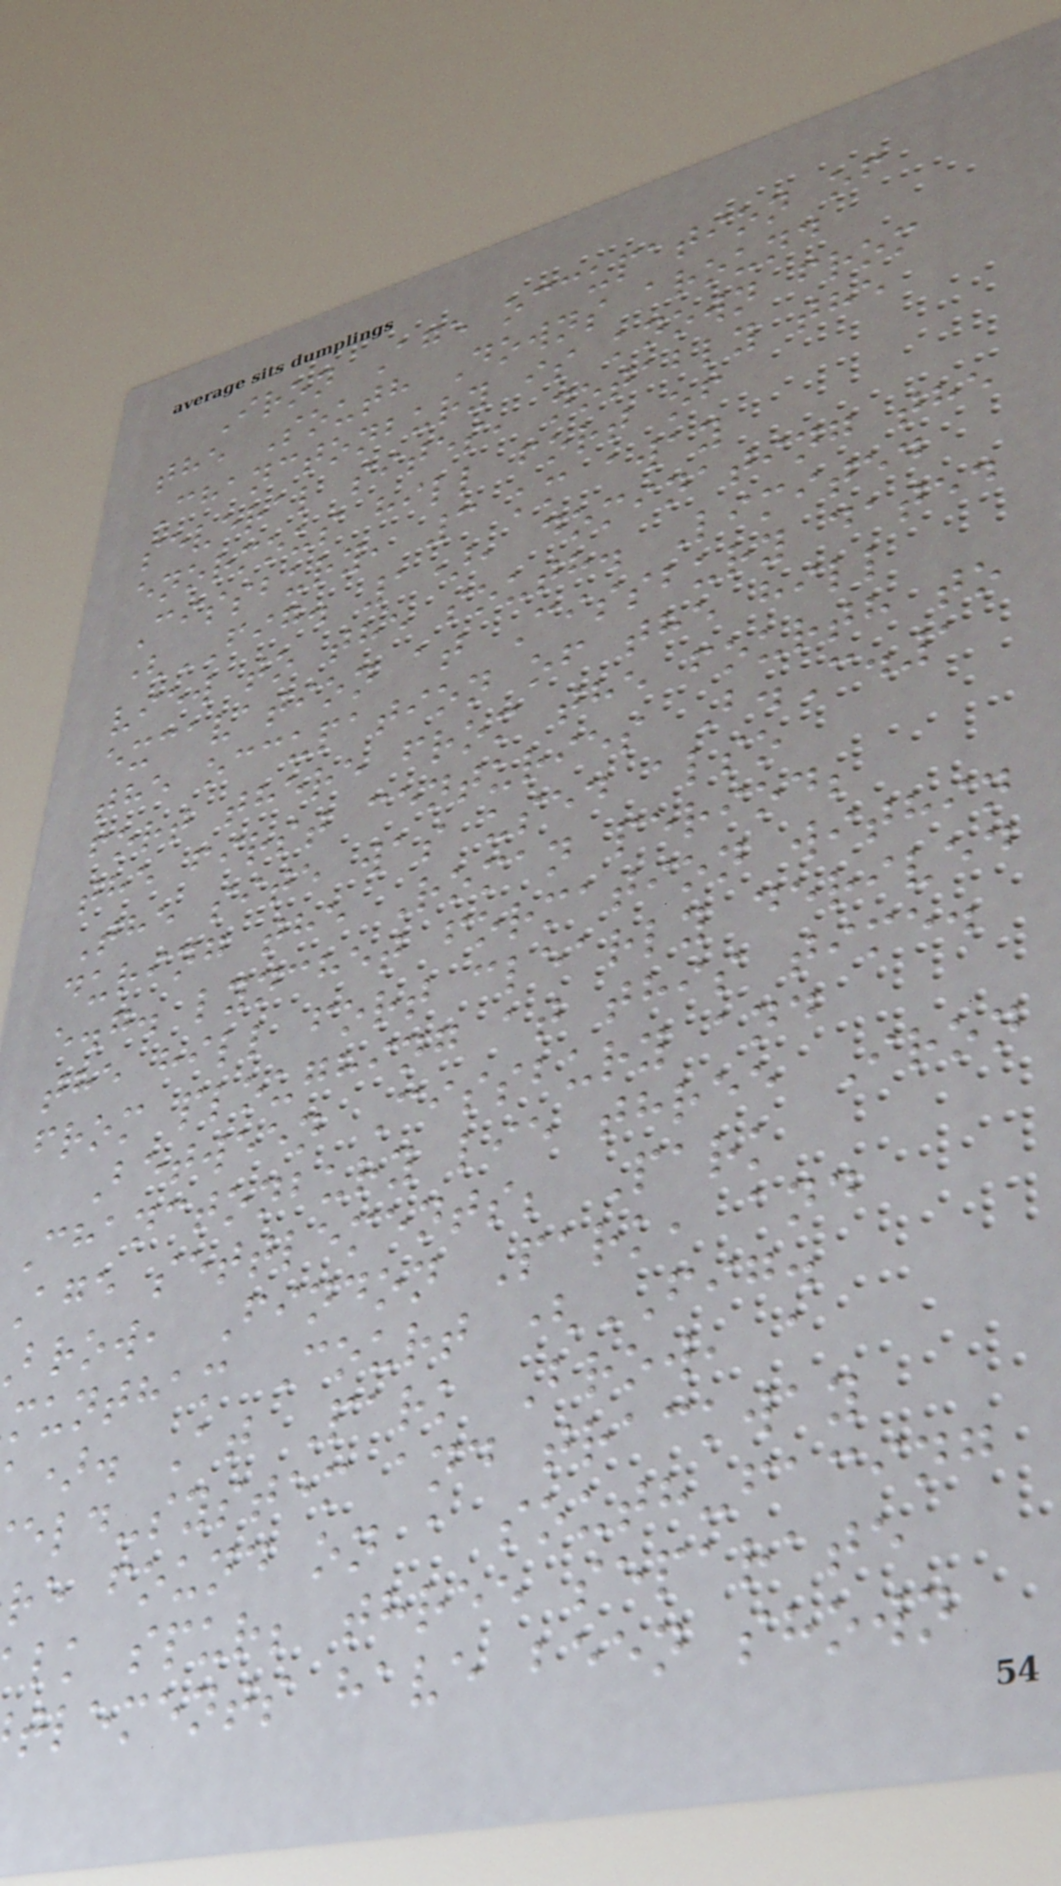Iron Age occupation of
the South Downs around
Chanctonbury is known from
several sites, notably the
enormous hill fort of
Cissbury, 3 km away
(FIG. 1), dominating the
view to the south. Limited
excavation at Cissbury dated
the occupation of the hill
fort there from the fourth to
the first centuries B.C.1
The site was used also
during the Roman period;
e.g. lynchet formation within
the hill fort clearly derived
from ploughing at this time.
Between Cissbury and
Chanctonbury lie three Iron
age settlements; Park
brow, Findon Park, and
muntham Court (FIG.
). At Park Brow, a
eld-system and trackway
re found on a south-facing
lk spur; three separate
tlements have been shown
